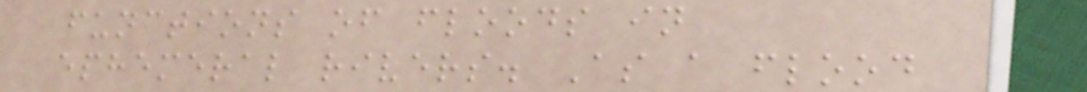functions of floods in
ephemeral rivers. As a flood
